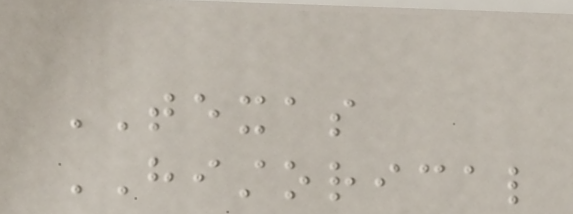TEXAS
HISTORICAL
